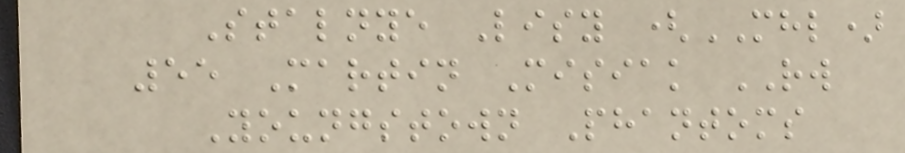Stalnye Lisy (MHL)
55 Martin Misiak RW
Youngstown Phantoms
